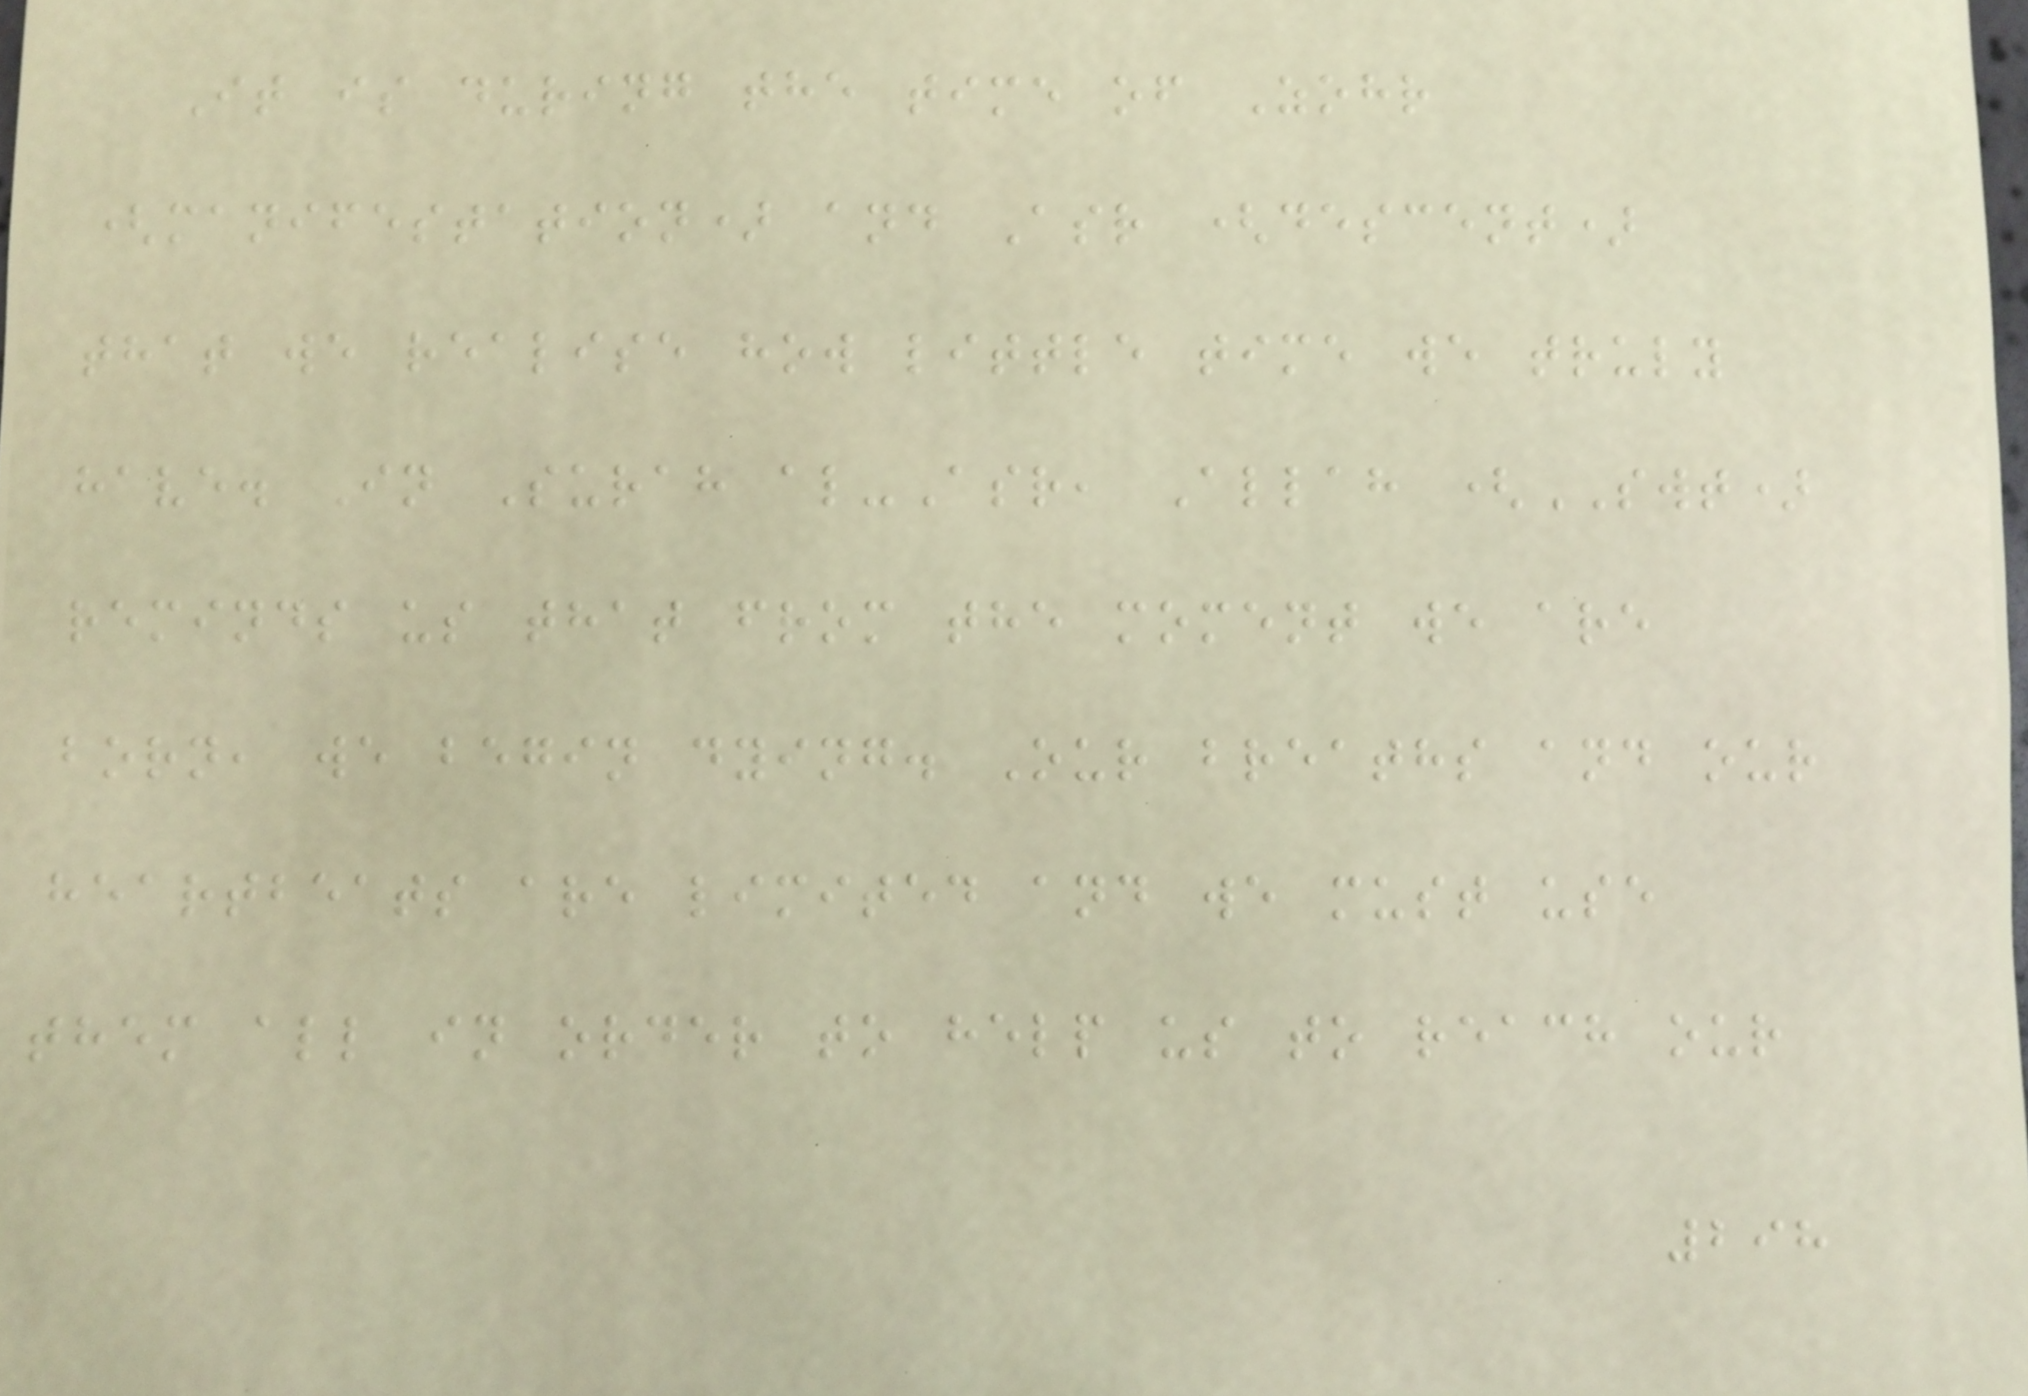It is during the time of Zohr
(manifestation) and Asr (descent)
that we realise how little time we truly
have. In Surah al-Asr, Allah (SWT)
reminds us that from the moment we are
born, we begin dying. Our breaths and our
heartbeats are limited and we must use
them all in order to help us to reach our
298
